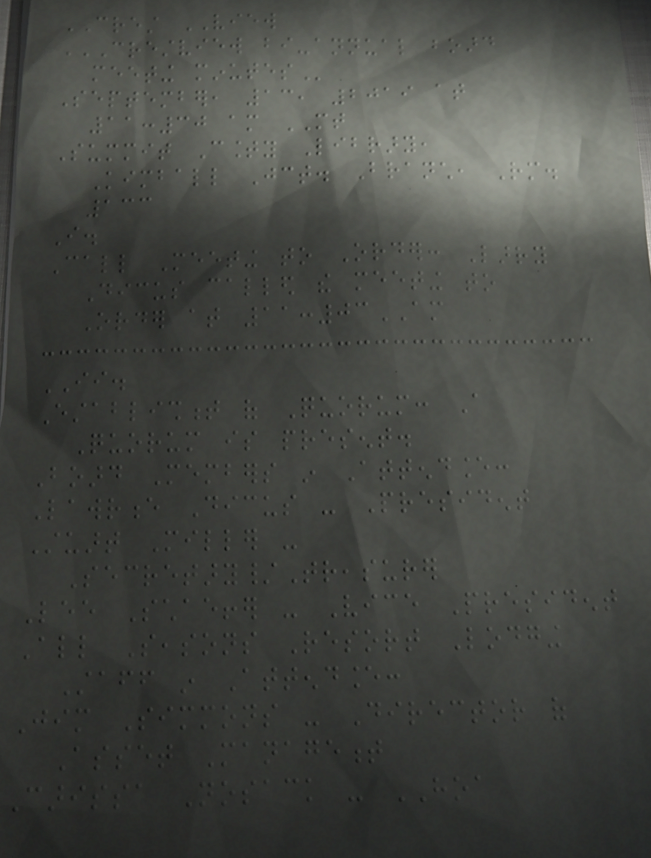CREST VIEW
CRESTVIEW BI-ANNUAL BOARD
MEETING MINUTES
September, 13, 2019 at
11:30 am MT
Summit County Library,
Kimball Jct. Branch, Rm.
133
I.
Call Meeting to Order: Larry
Dicus called the meeting to
Order at 11:03AM
II.
Establishment of Quorum: A
Quorum is present.
Board Members in Attendance:
Lawrence Dicus - President
Stuart Miller -
Secretary/Treasurer
Lee Schaeffer - Vice President
All Seasons Resort Lodging
Staff in Attendance:
Jim Simmons - Director of
Asset Management
Carissa Nosack - HOA
